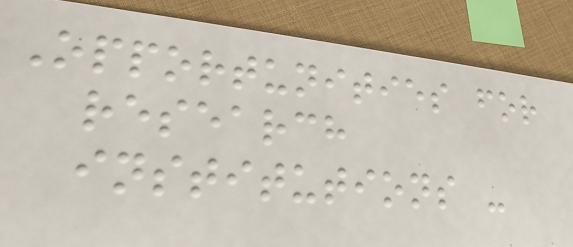Opportunities for
research
institutions -
